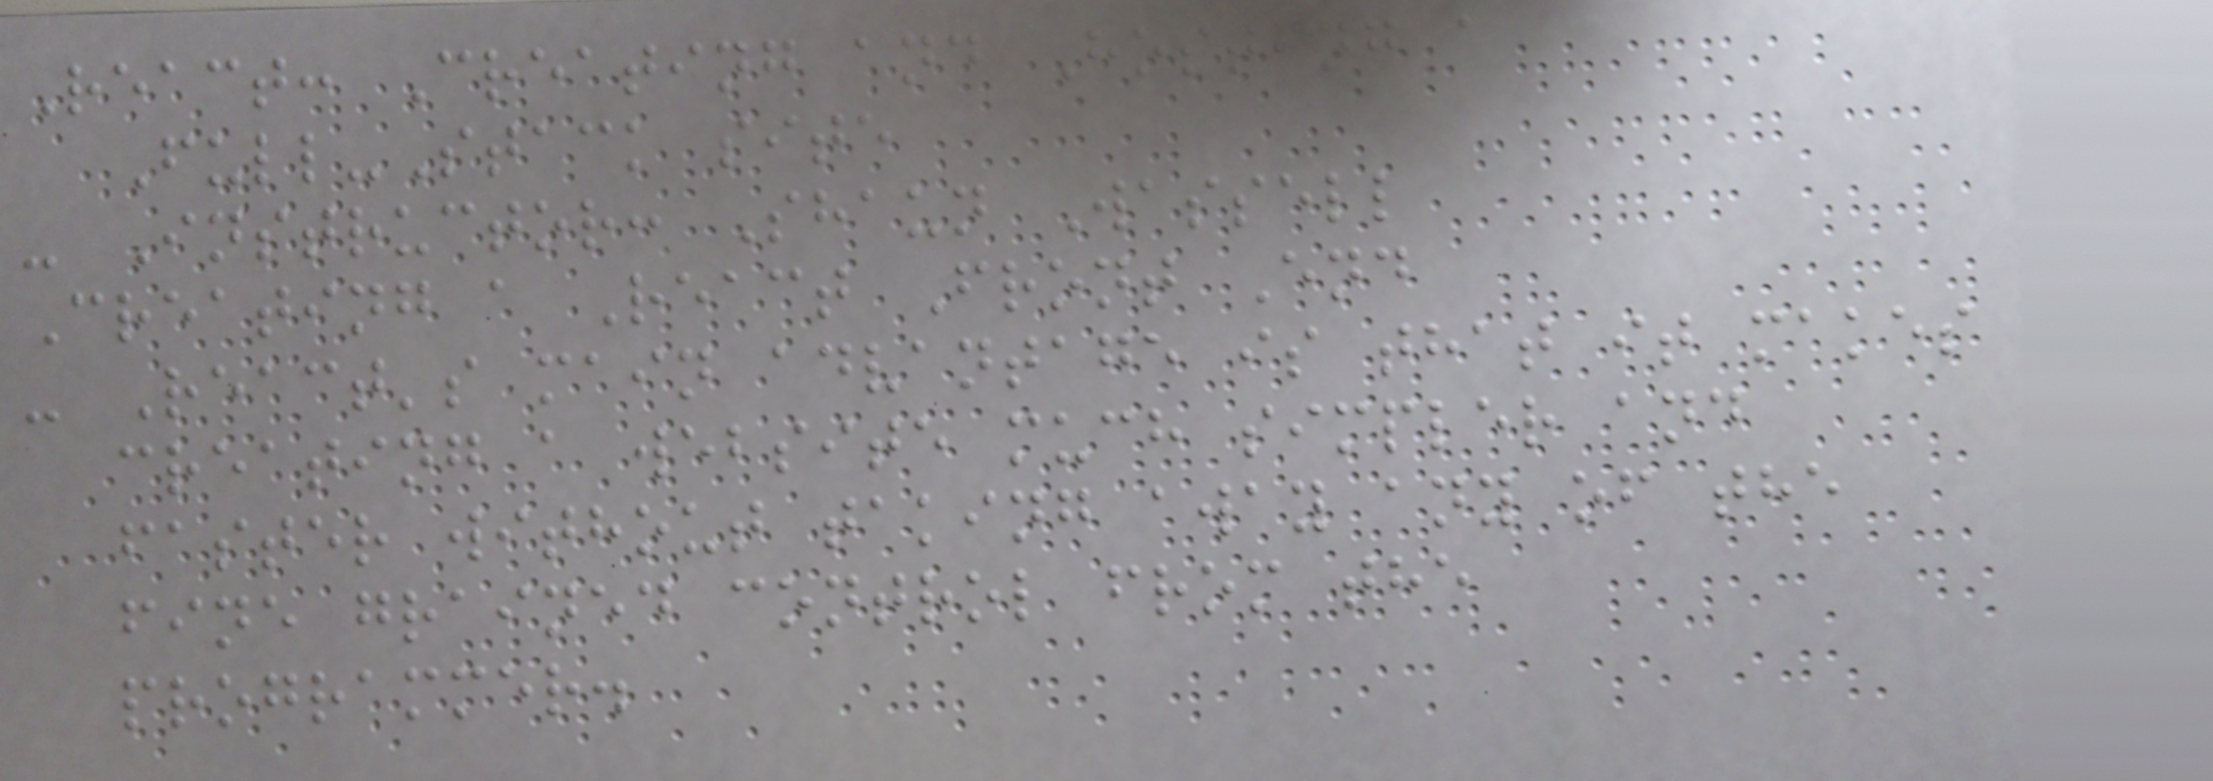React: Creating and Hosting a
Full-Stack site
- Instructor: Shaun Wassell
Creating a React Front End
- React's main advantage is that it makes
creating a website much simpler and
faster without taking away any of the
fine grained control from the
programmer.
